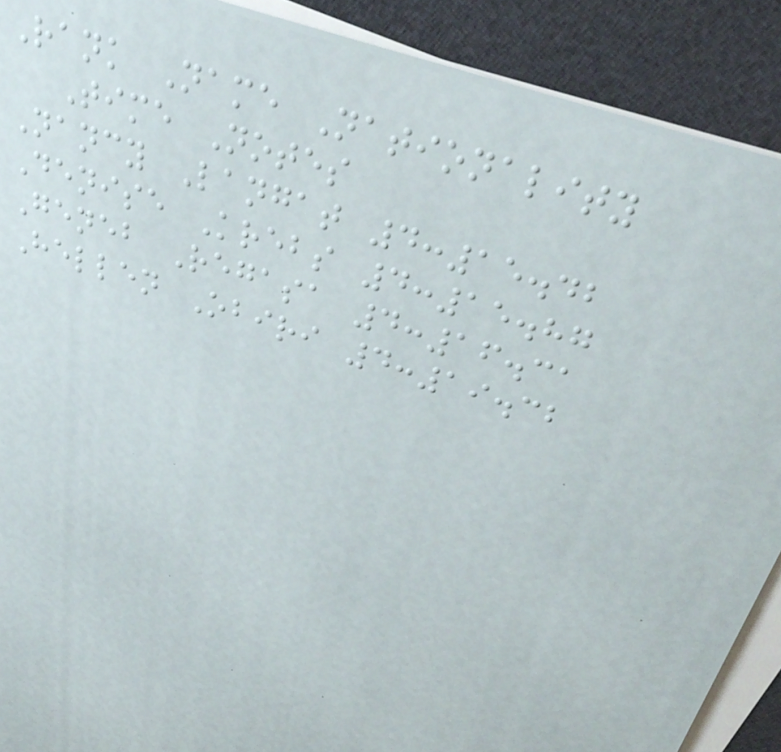Rank Name Nationality
Time Notes
Nancy Langat 4:15.42
Denise Krebs 4:15.87
Geneb Regasa 4:16.31
Hellen Obiri 4:19.32
